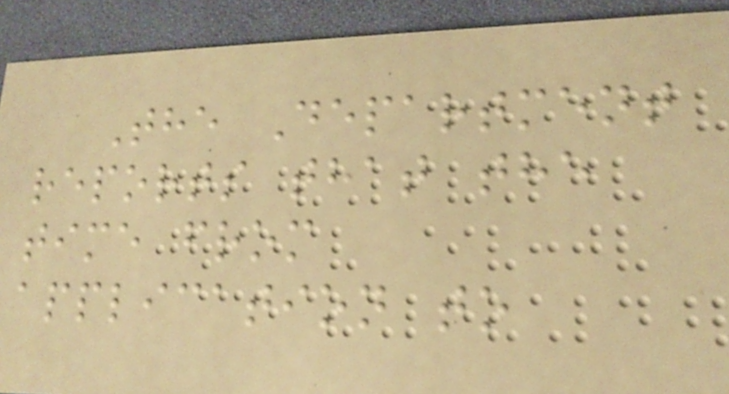The Department
reports that the
time from
application to
